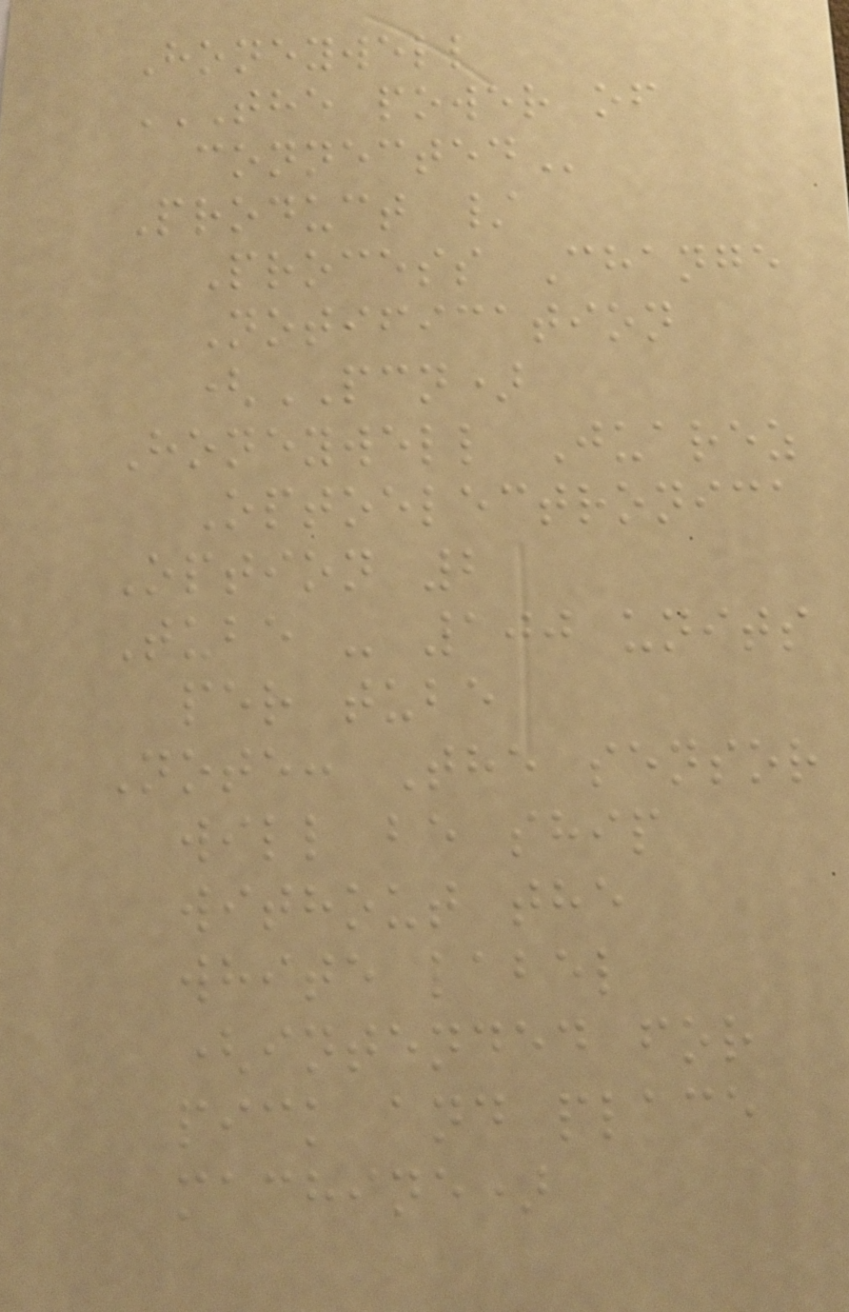Honeywell
THE POWER OF
CONNECTED
Product /
Process Change
Notification
(PCN)
Honeywell Juarez
Optoelectronica
Option 2
Tube - 100 units
per tube
Note: The sensor
will be ship
without the
white label
(intended for
pick and place
machine)
